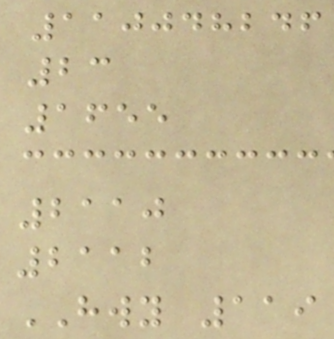110048246
23
1655
2110
2112
HWY 119
